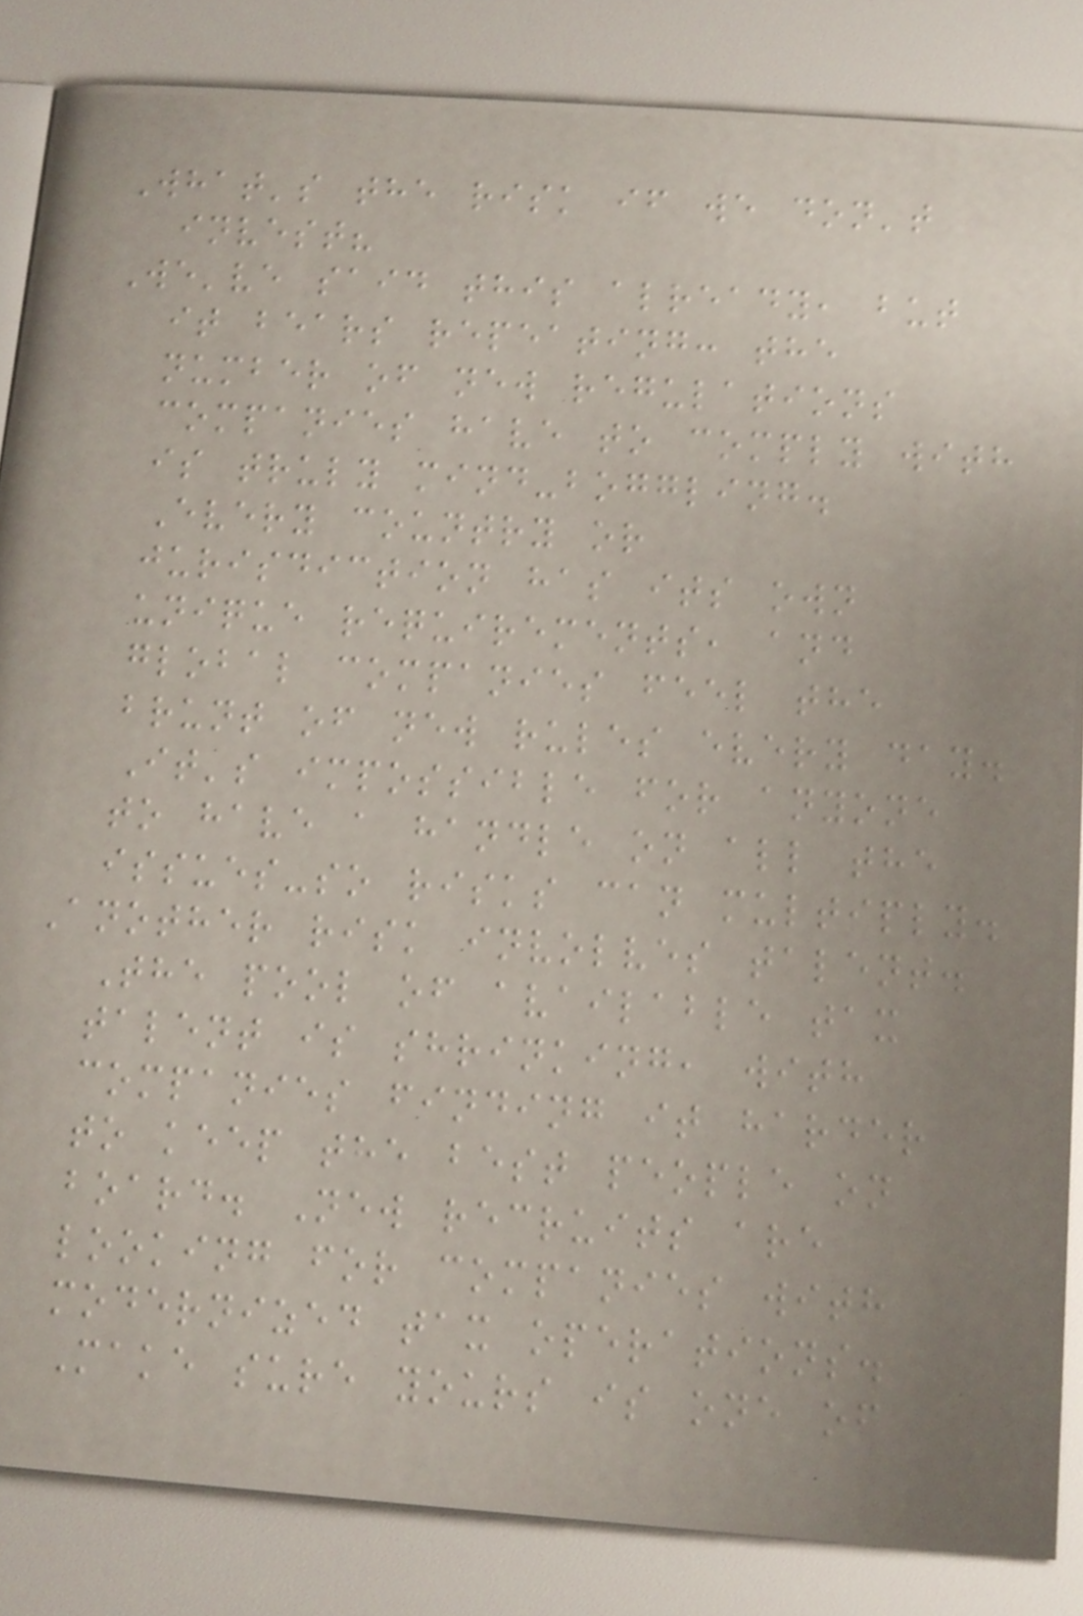What's the risk if we don't
invest?
We've said this already, but
it bears repeating: the
number of new regulations
companies have to comply with
is truly mind-boggling.
Every country or
jurisdiction has its own
unique requirements, and
global companies feel the
brunt of new rules every day.
It's impossible for anyone
to have a handle on all the
issues-so risks can multiply.
Another risk involves talent.
The pool of available tax
talent is shrinking, with
companies finding it harder
to keep the best people on
board. New recruits are
looking for companies with
modernized tax operations.
Make sure yours is one of
